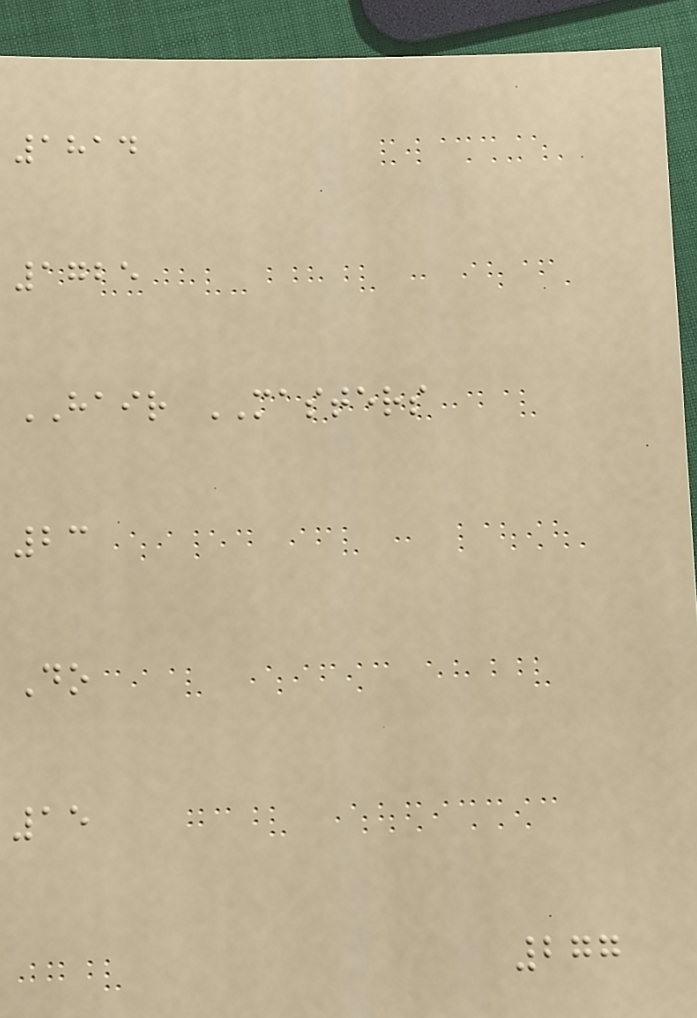1814
1725
HAIR MASTERS
23
Do
15
277
